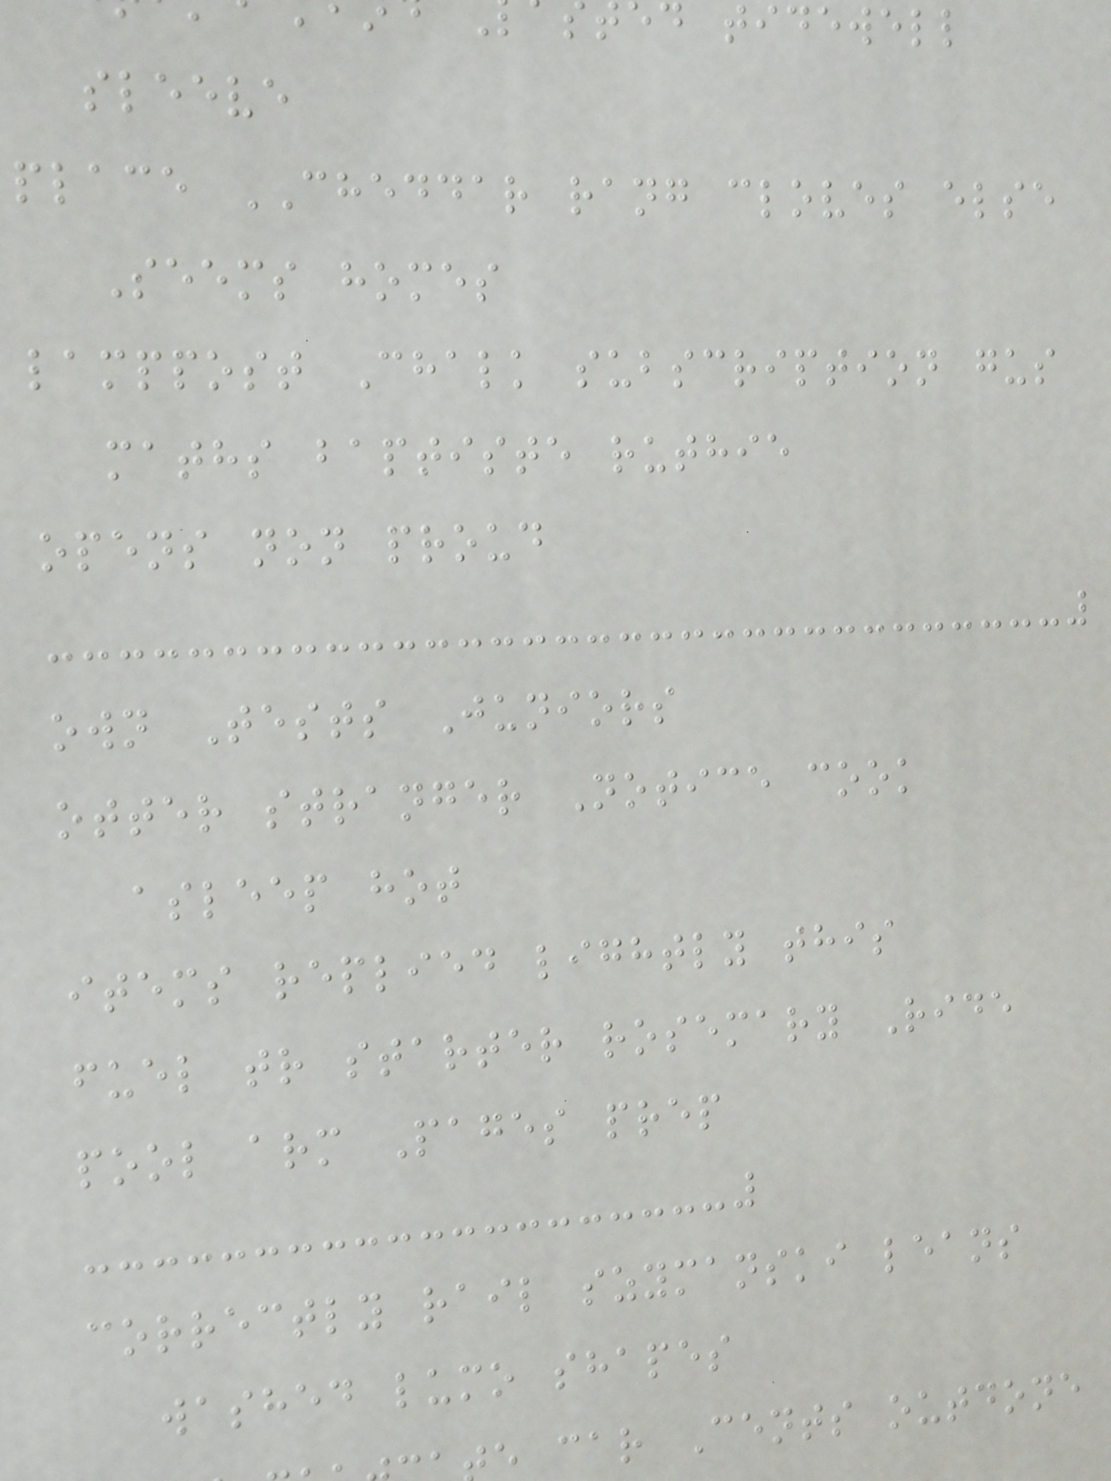ed tidewell
sleeve
place CHEDDAR rang cloves else
Seems homes
lamppost Chalk subscription gus
maths baptiste ruthie
opens non proud
own Tests Juniors
otter stranger Notice cook
asleep hot
items replied lightly this
fuel tr starter rosemary Ride
pool arm Pages prep
correctly rail szymanski leans
washed lumo shapes
e car Cents outdone
